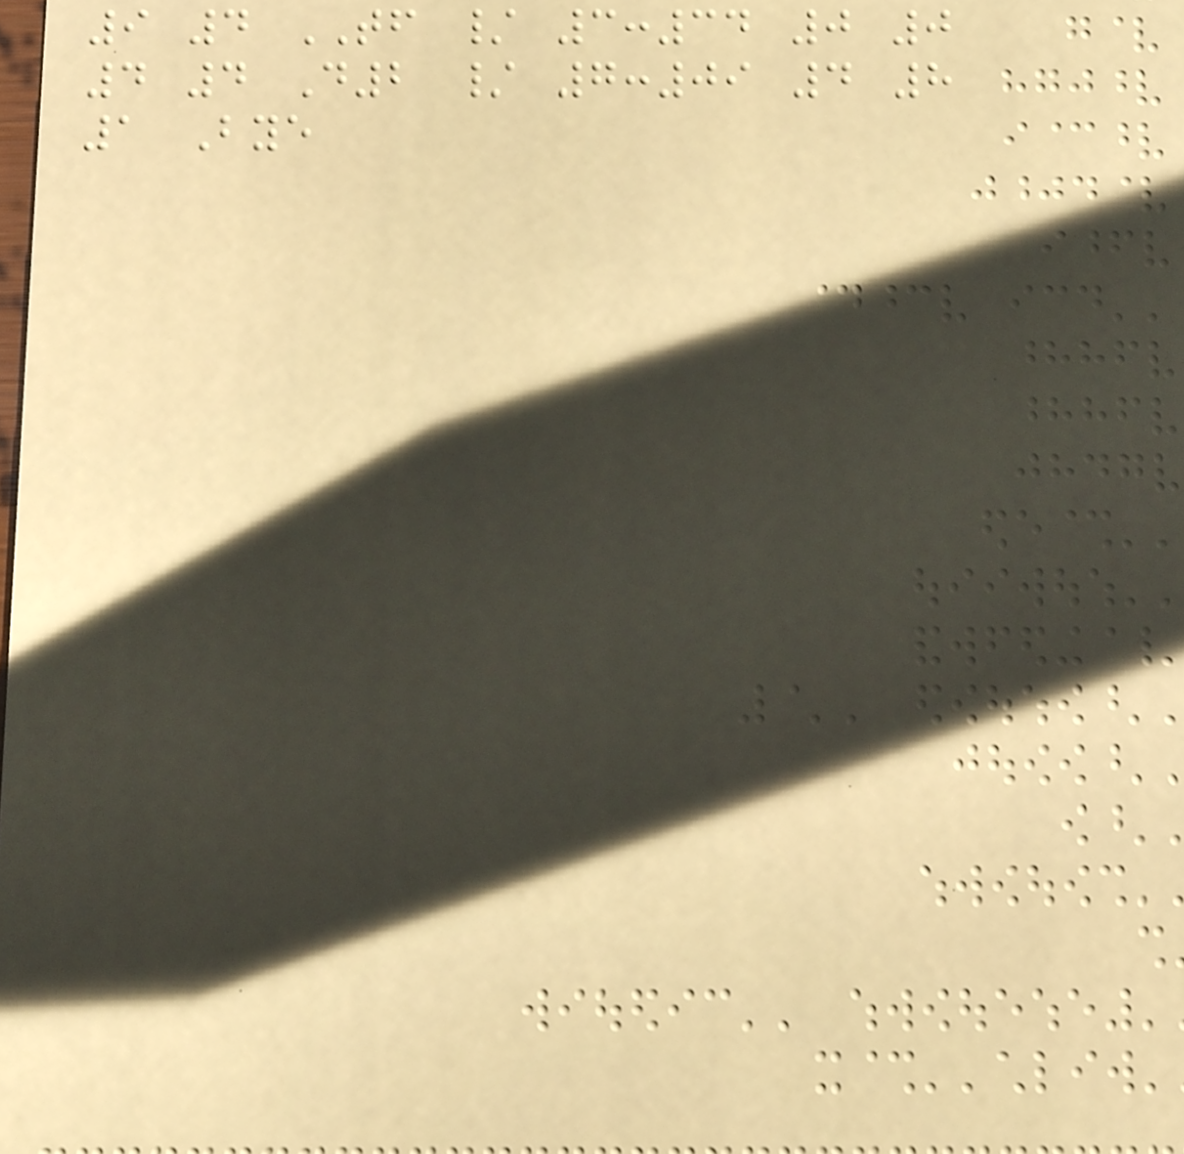9 4 TF / 3:34 0 0
4 4 D2 / 7:09 4 8
1 Bye
